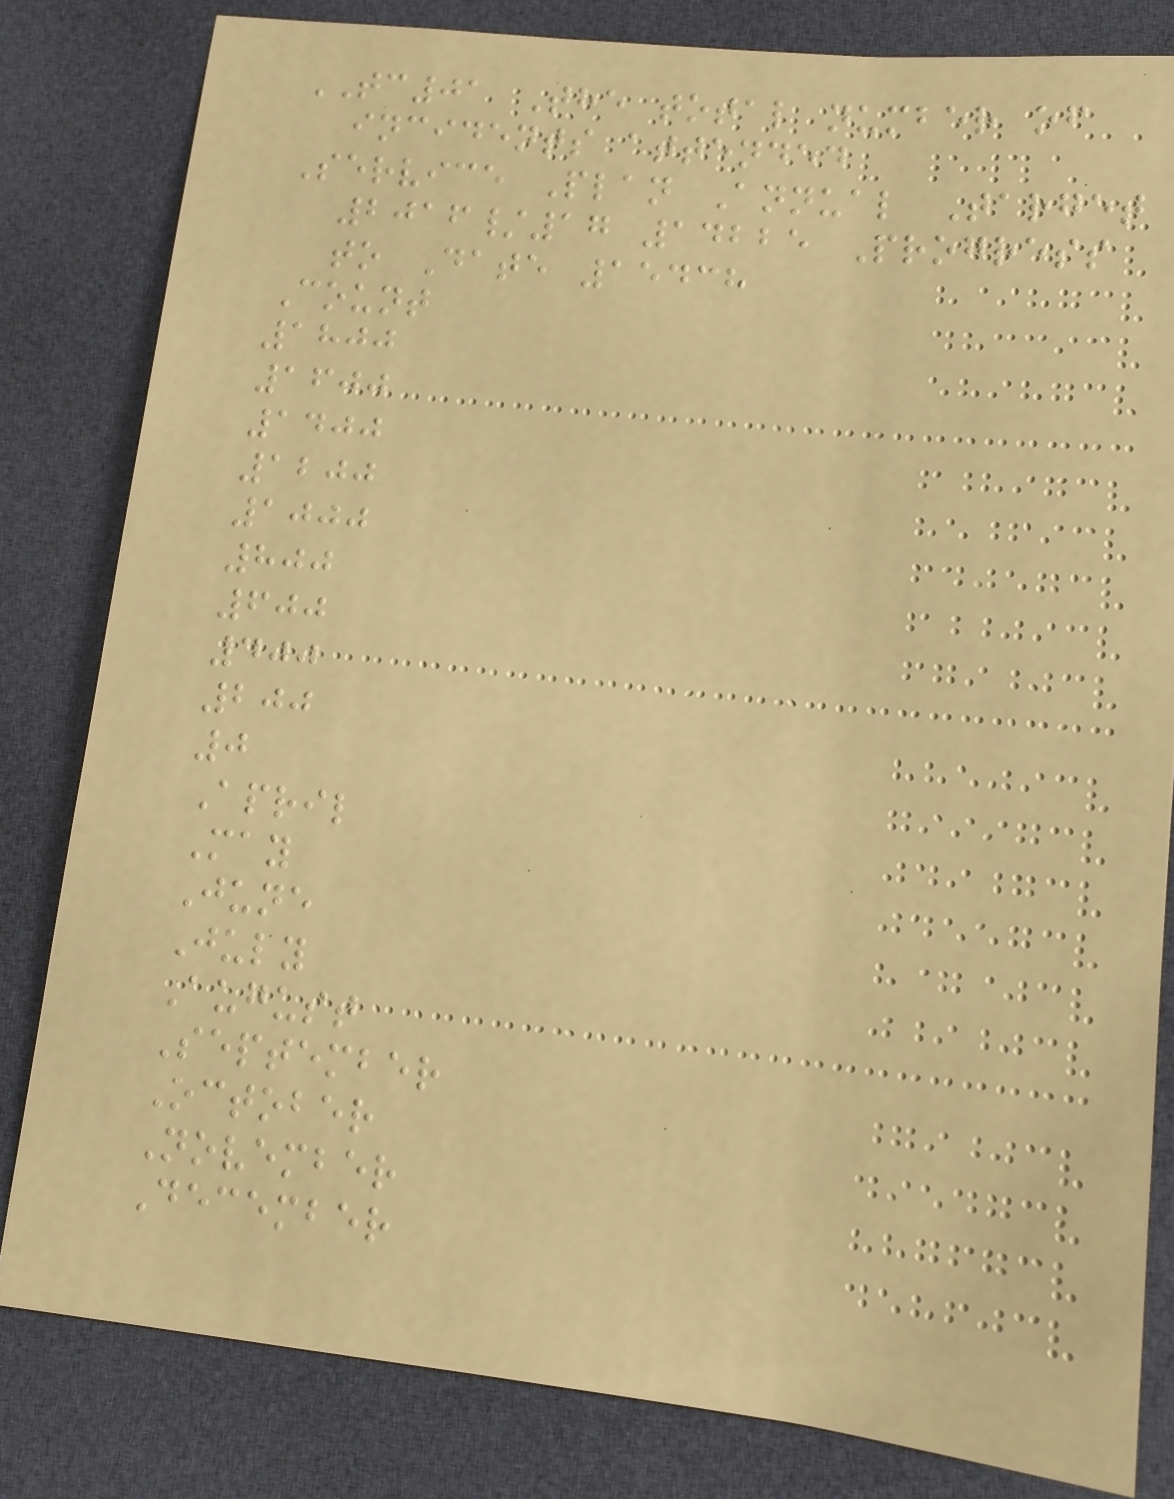TC01 The total number of
incidents attended
Service Plan Annual Target
2016/17 14225 Progress
to Date 15438
Count
1800
1600
1400
1200
1000
800
600
400
200
0
April
May
June
July
August
September
October
November
December
